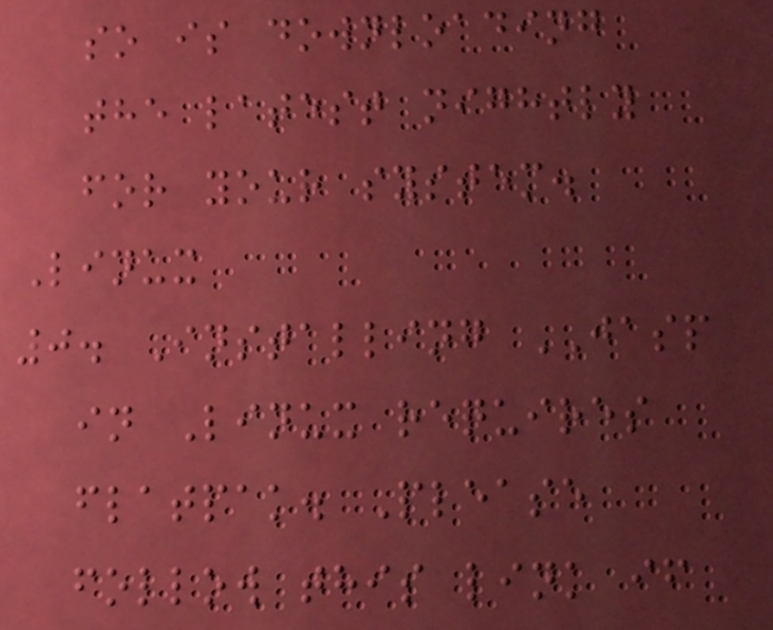so is downloading
the latest nightly
for your system.
Linux
0. Installing JASP
in Linux requires
flatpak. Please
follow this link if
